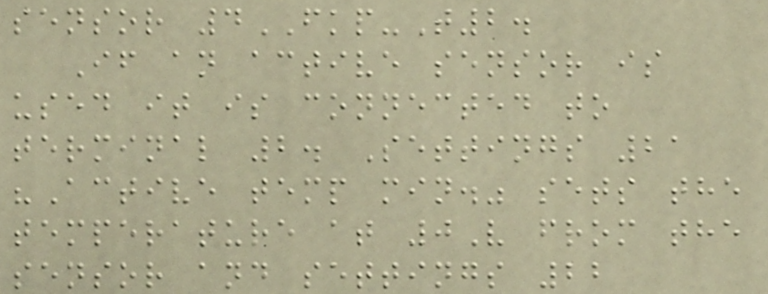sensor 4FKP-T2.
If an active sensor is
used it is connected to
terminal 2. Settings 21
"Active temp min." sets the
temperature at 0V from the
sensor and settings 22
